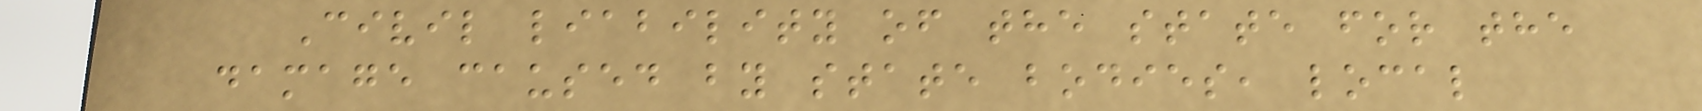Civil liability of the state for the
damage caused by state bodies, local
